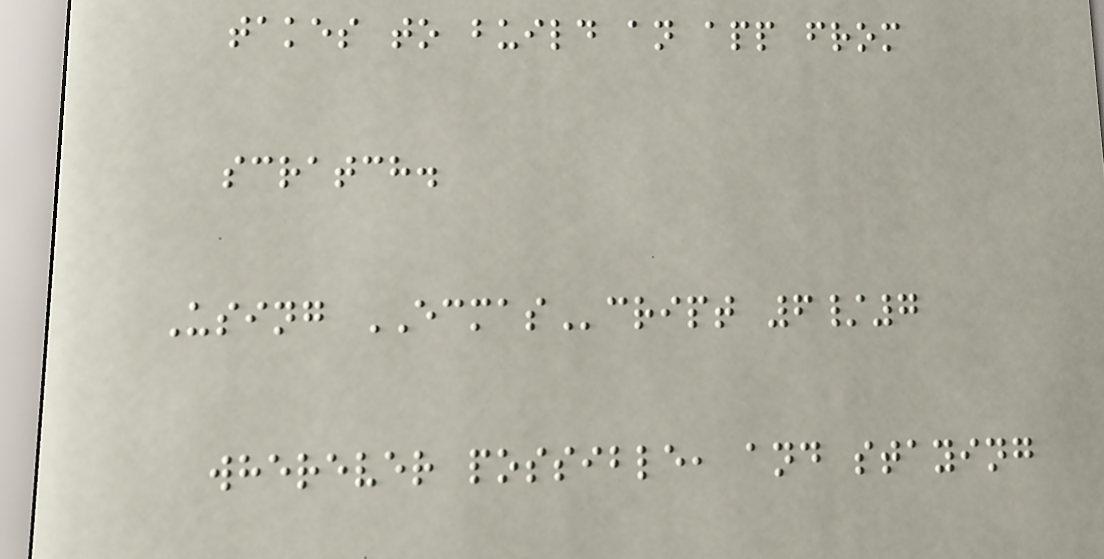takes to build an app from
scratch.
Using ECMAScript 6/7
wherever possible, and staying
